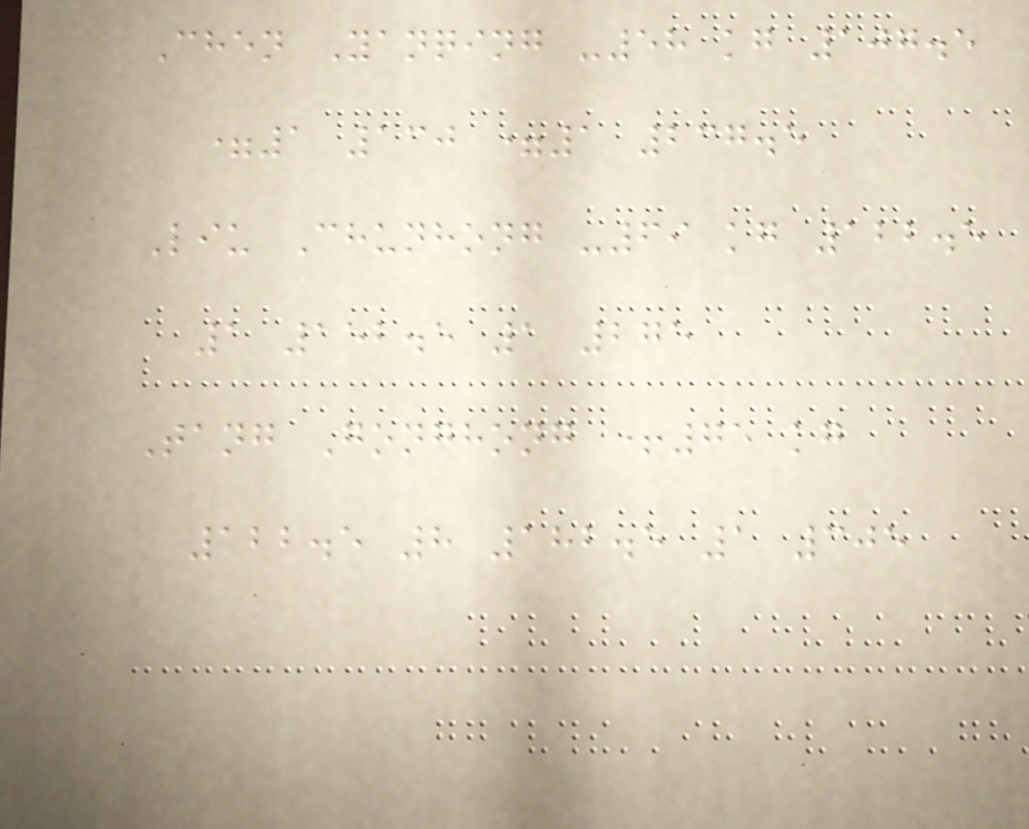Chen Yanqing -58 kg 107.5
=1 130 =1 237.5
Liu Chunhong -69 kg 122.5
1 152.5 1 275
Tang Gonghong +75 kg
122.5 8 182.5 1 305
